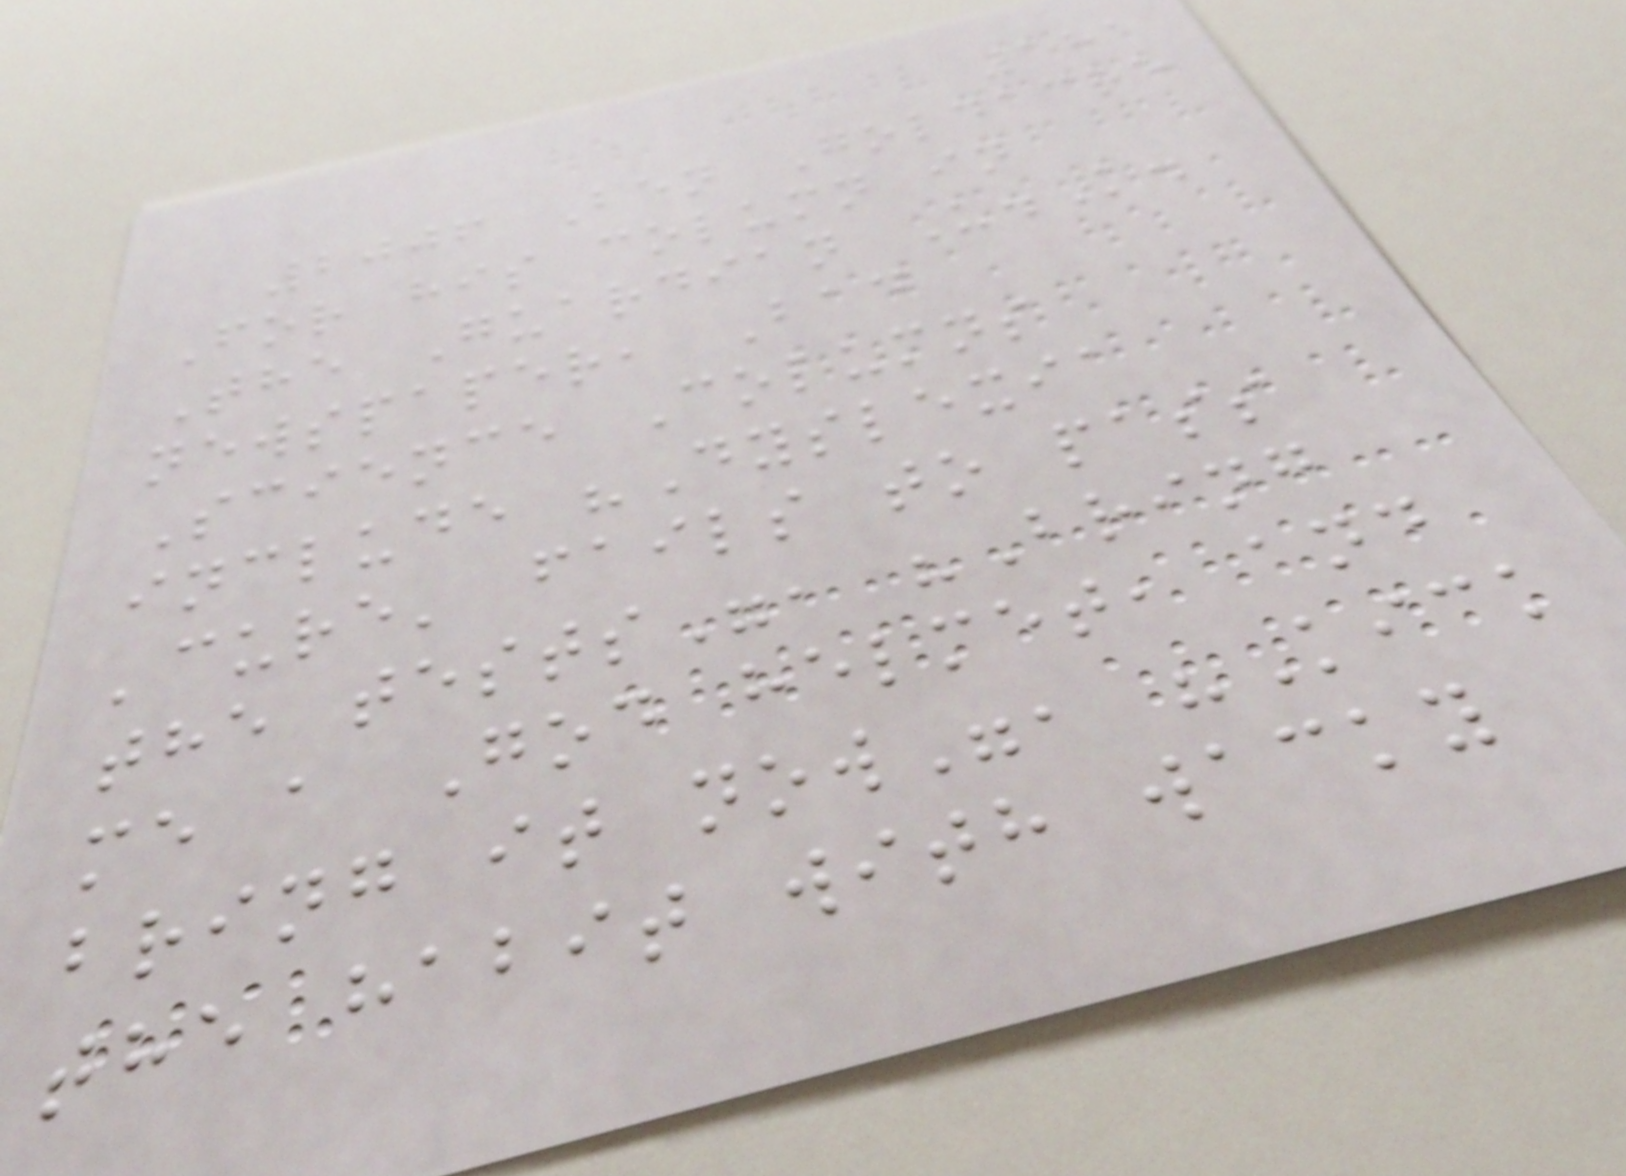181
2006 Ben Goldacre
For his column in
The Guardian U.K.
newspaper, Bad
Science Columns
include "Dyslexia
'cure' fails to pass
the tests", "Bring
me a God helmet, and
bring it now", "Kick
the habit with wacky
